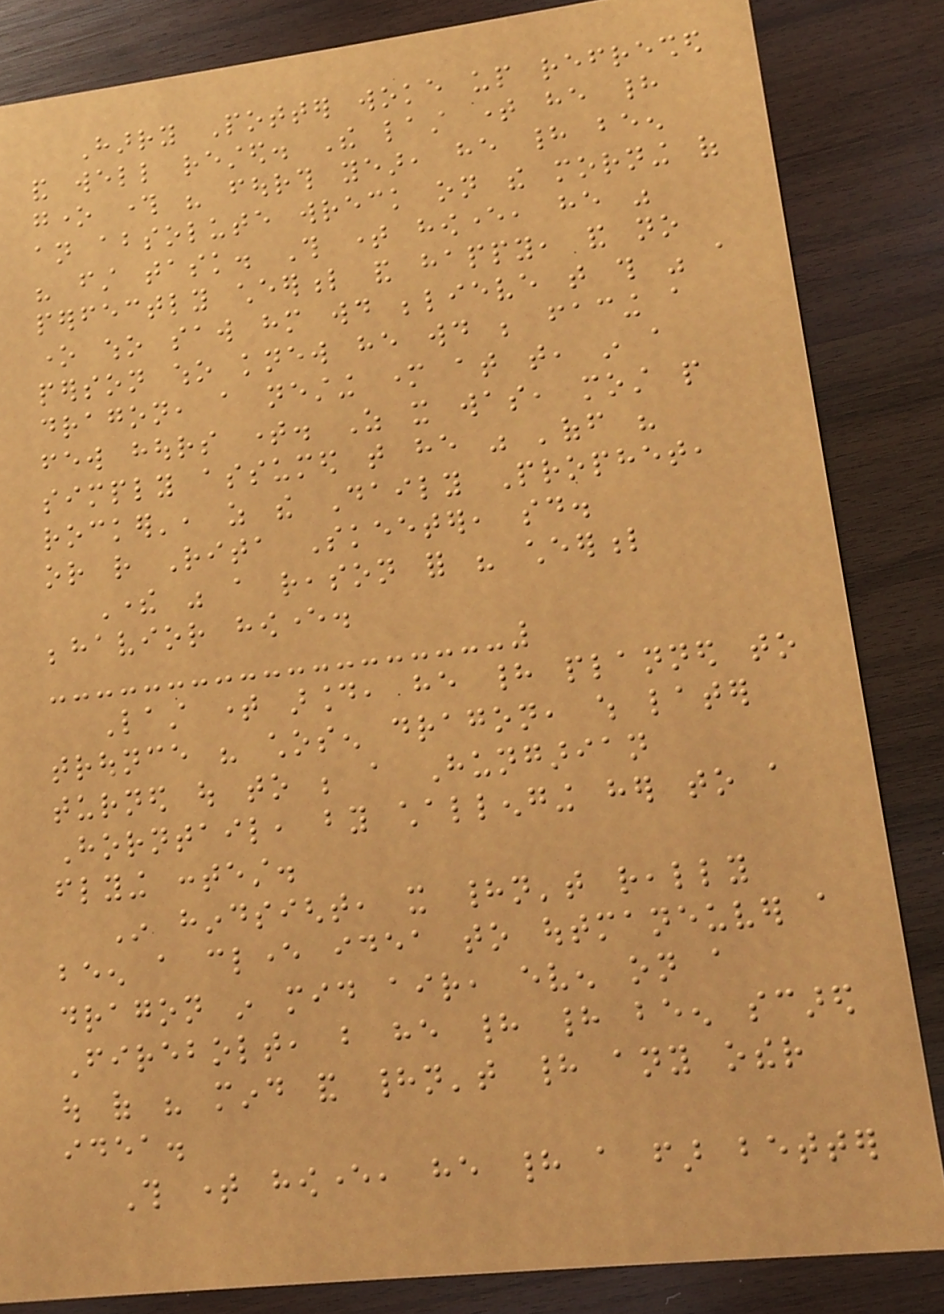Harry Potter woke up refreshed
and well rested. The last time he had
gone through his fourth year, he had been
an absolute wreck on the morning of
his first task. This time however, he was
perfectly cheerful and happy, and no
one who saw him would believe that this was a
person who knew he would be facing a
dragon, a nesting mother at that, in a
few hours time. As it was, most people
simply assumed that he was 'off his
rocker', as the Daily Prophet,
or rather Rita Skeeter, said.
There was a reason for his cheerful
behavior however.
Last time around, he had planned to
trounce his chosen dragon, which later
turned out to be a Hungarian
Horntail, by challenging her to a
flying contest.
In hindsight, it hadn't really
been a clever idea to outmaneuver a
dragon in mid air, even on a
Firebolt, but he had had been scared
out of his mind and hadn't had any other
idea.
This time however, he had a far better
